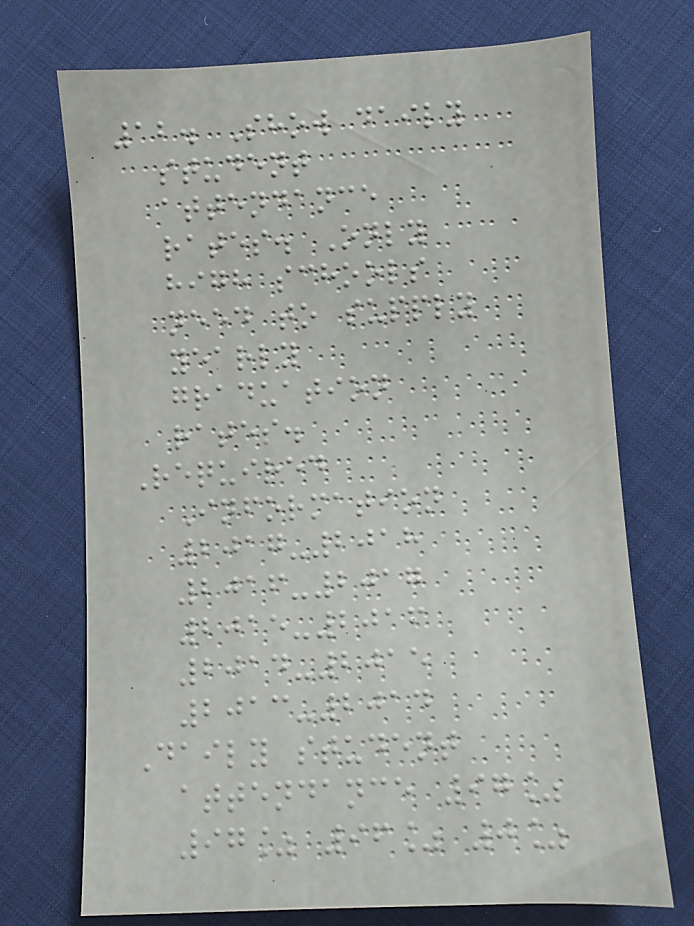12. Show daily
student
attendance
rates. Only
high schools
need to supply
yearly
graduation
rates.
Required
Information
2017-2018
2016-2017
2015-2016
2014-2015
2013-2014
Daily student
attendance 97%
97% 96% 0%
